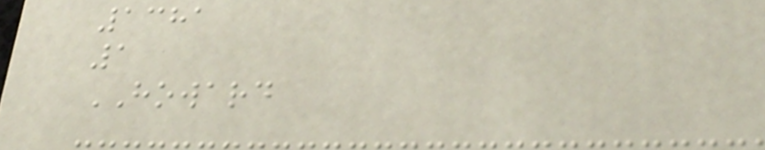1381
1
HOWARD
